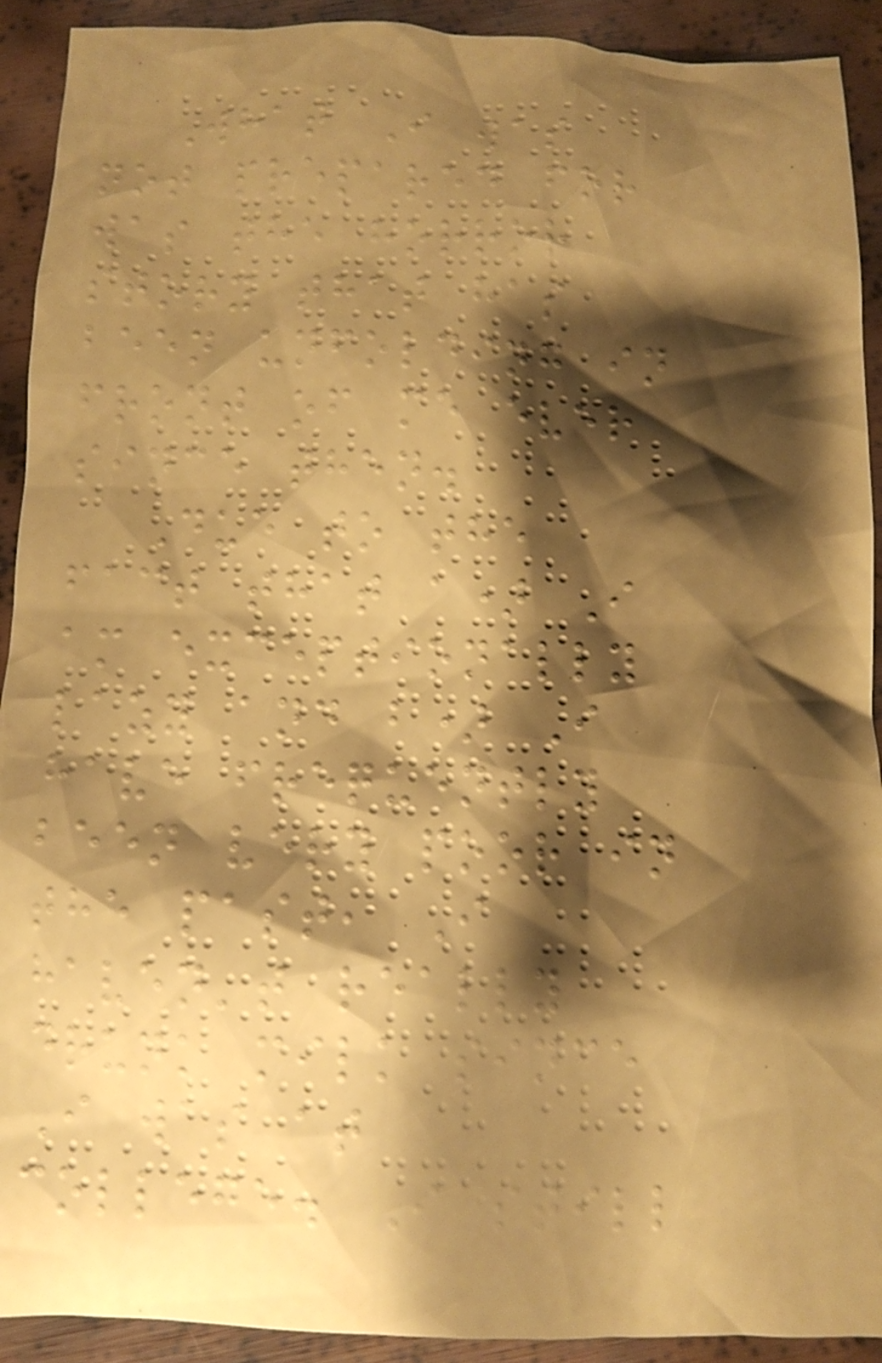What I was
not prepared for
was the horror
story that has
been unfolding in
front of me ever
since then.
Due to the
fact that a) I
am exceptionally
lazy and b) I
have frequently
been very poor in
the past, I
haven't really
drunk milk since
I was at
college. I still
